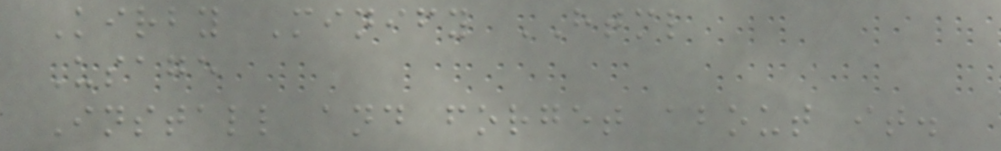Kirby Minify HTML
Usage
Install and forget about it.
